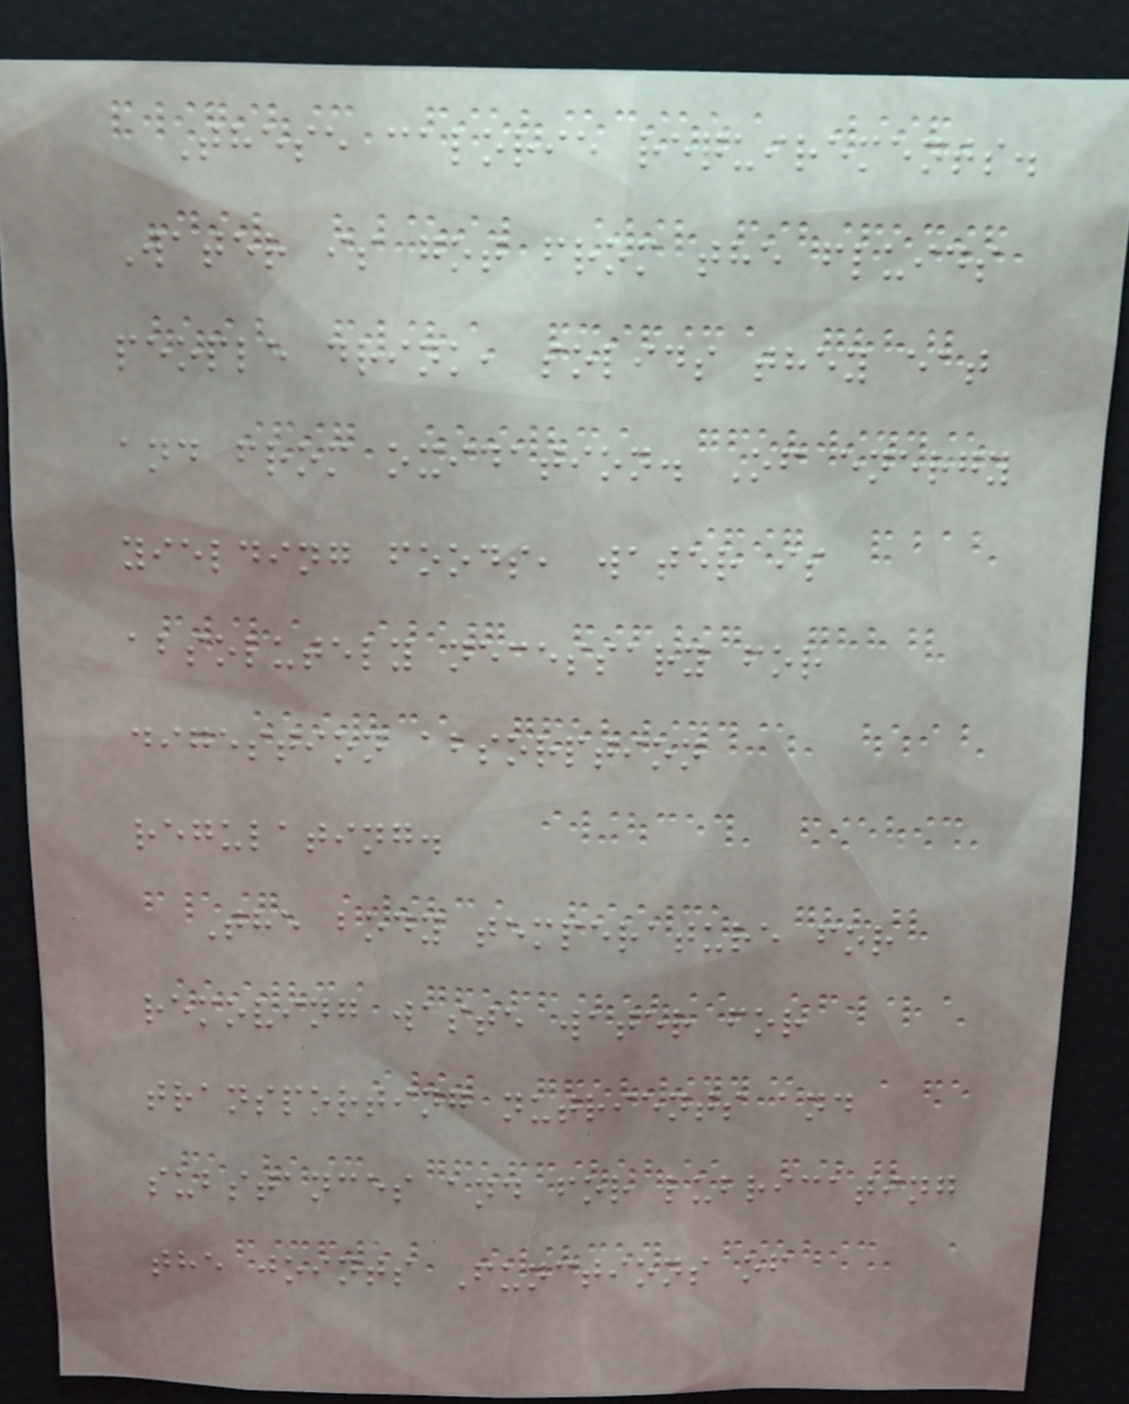These calorie requirements.
Water is got from the fluids
people drink, solids they eat
and from oxidation. Of energy
yielding foods, water is
absolutely necessary for
digestion absorption
regulating.
The body temperature for
removing waste water for
transporting nutrients and
substances and for lubricating
the joints Functions of
